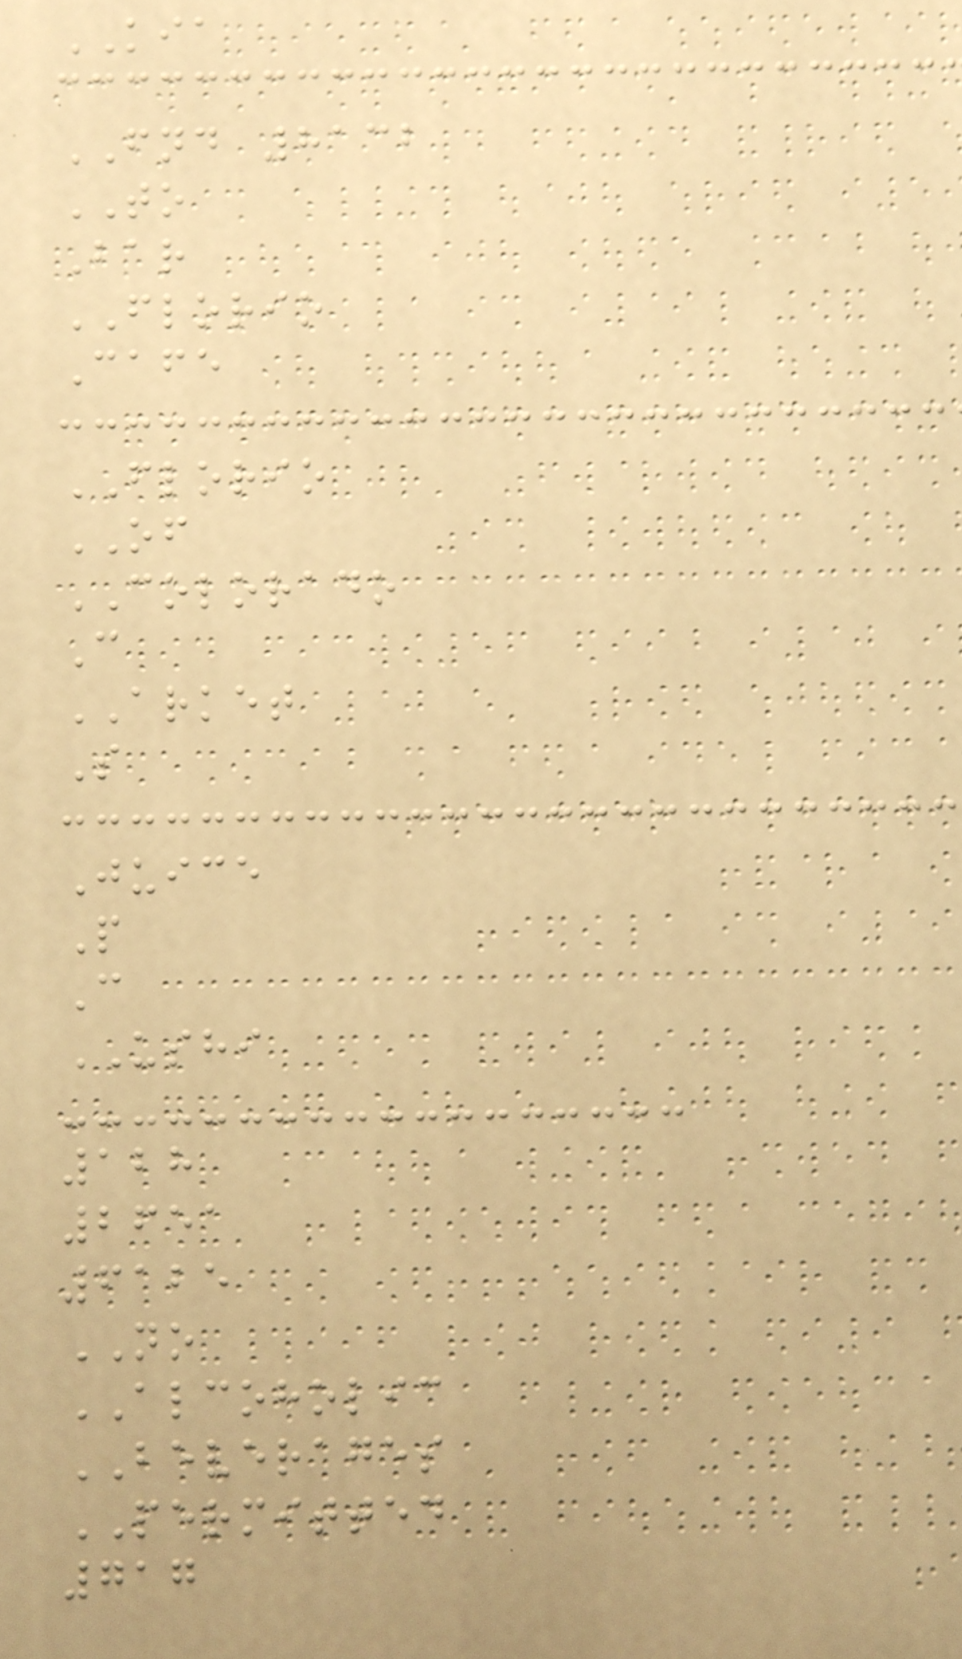KIA
FND 8132
TO
Bar
FLORIO
Cafe
FLORIO
OF
COLORADO
C
ARKET
S
Juice
P
C
USHI
128
2651
6125
NO
ALCOHOLIC
BEVERAGES
PERMITTED
717
